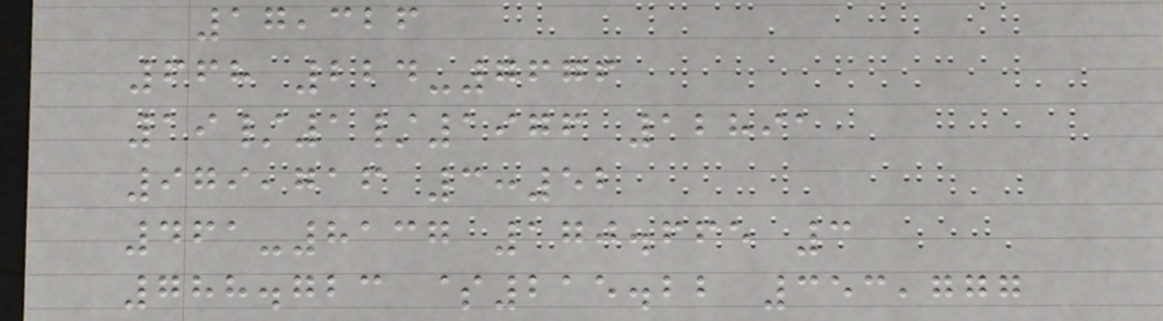17,326
668 224-7676
19/1/1976 12891
979,716 3:52
461-8137 170.665 3
788.723 $215.22 353,777
